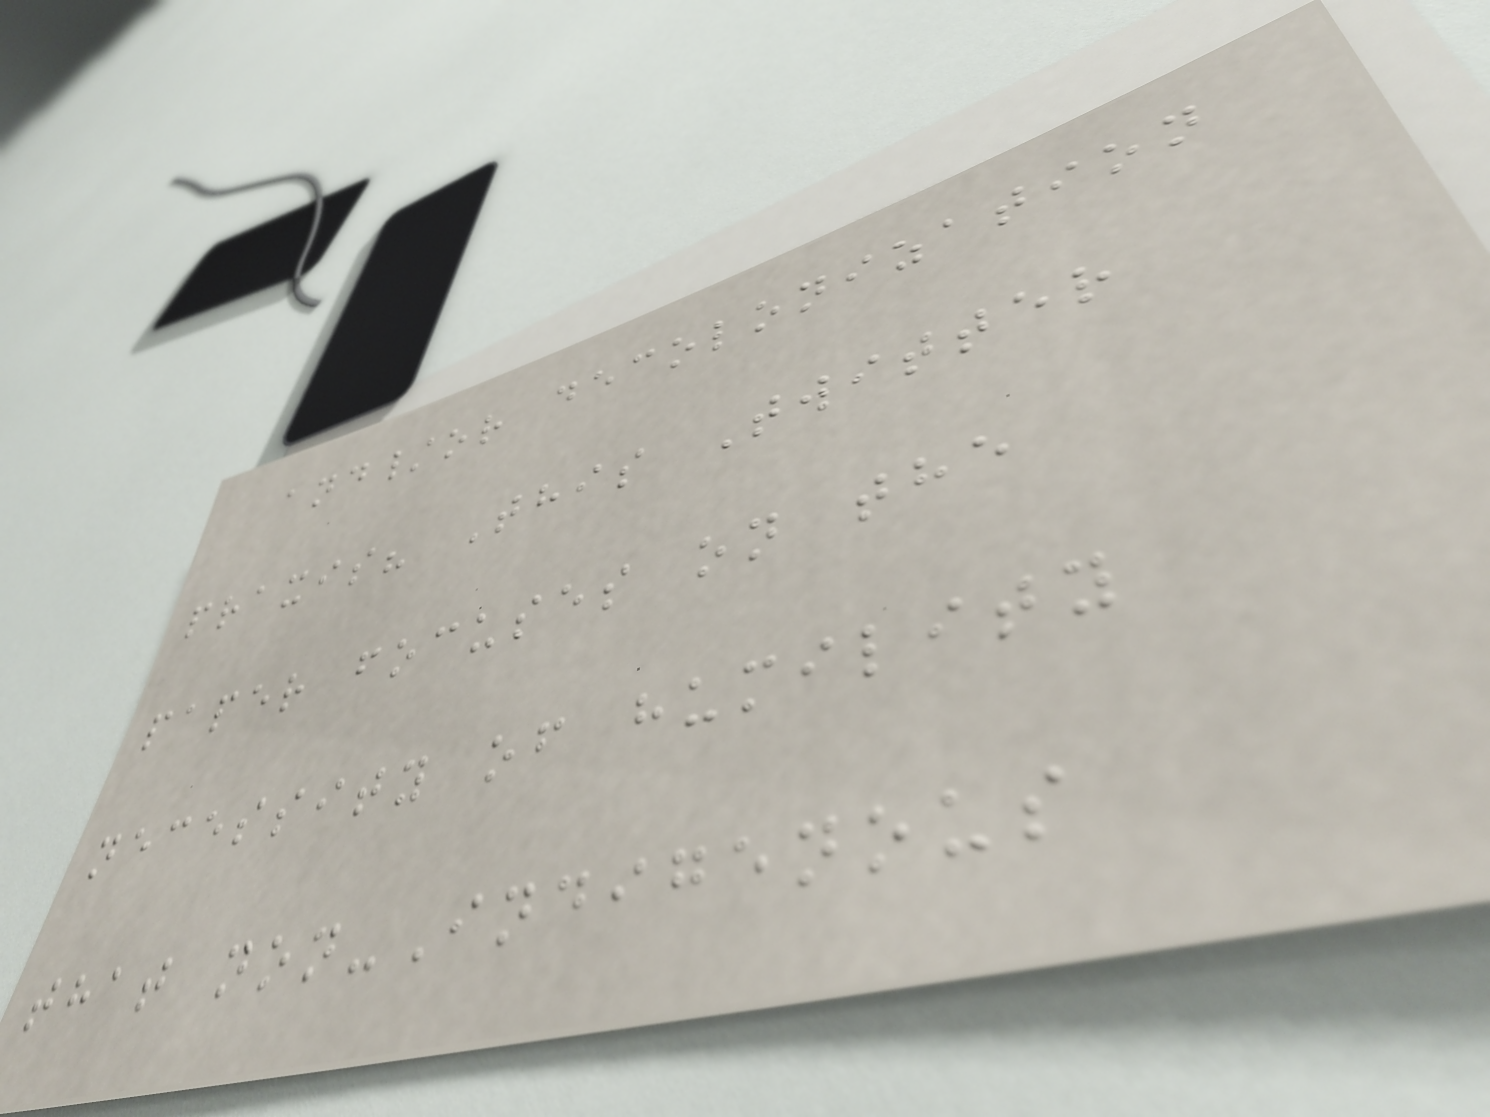and/or decolonization
praxis? This Twitter
paper focuses on the
necessity of humility
that non-Indigenous
